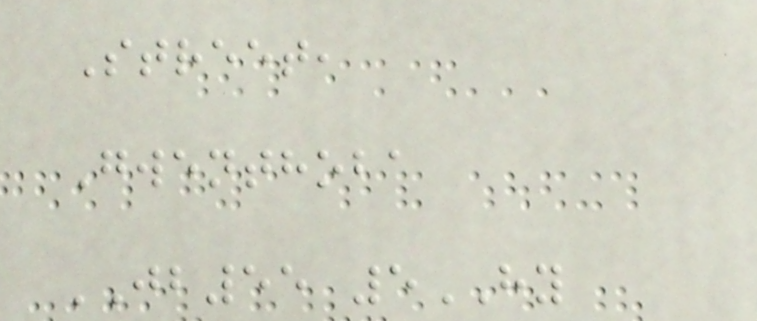Street,
Gwenthoba
JB55 5HY
